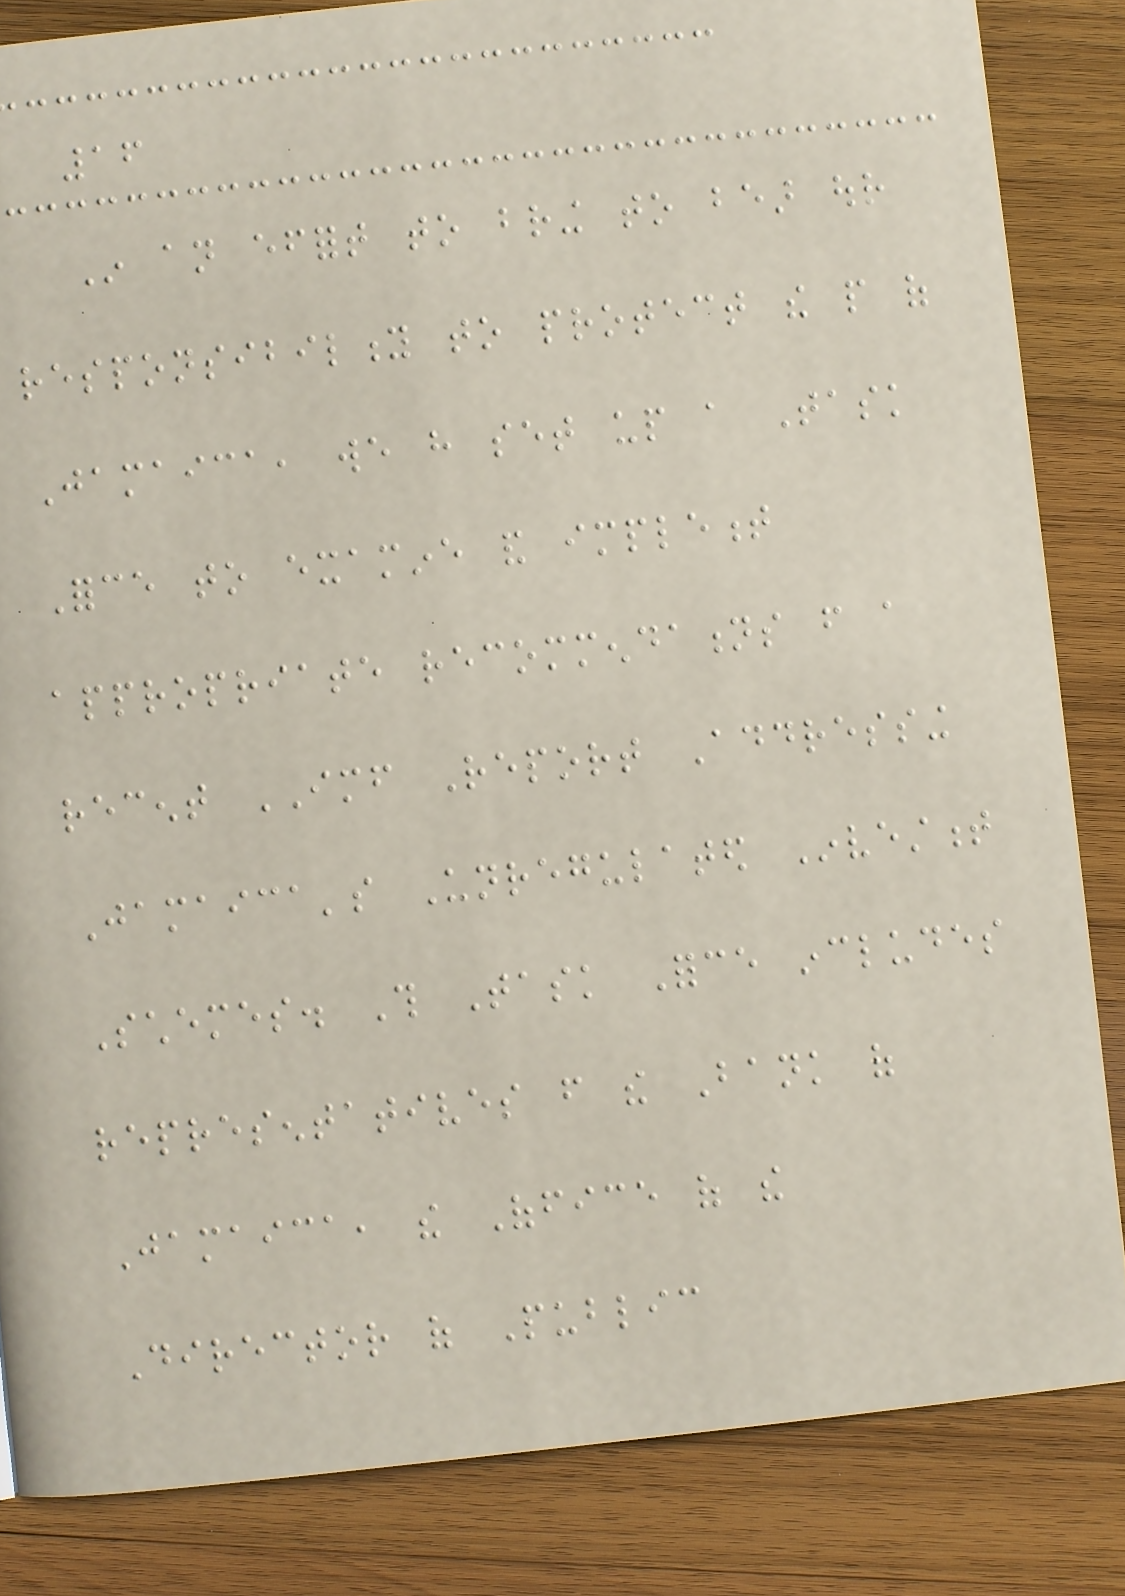16
In an effort to bring to bear our
responsibility to protect the people of
Jamaica, we have set up a Task
Force to examine and implement
appropriate recommendations from a
recent IMF Report Addressing
Jamaica's Unregulated Investment
Schemes. This Task Force includes
representatives from the Bank of
Jamaica, the Office of the
Director of Public
